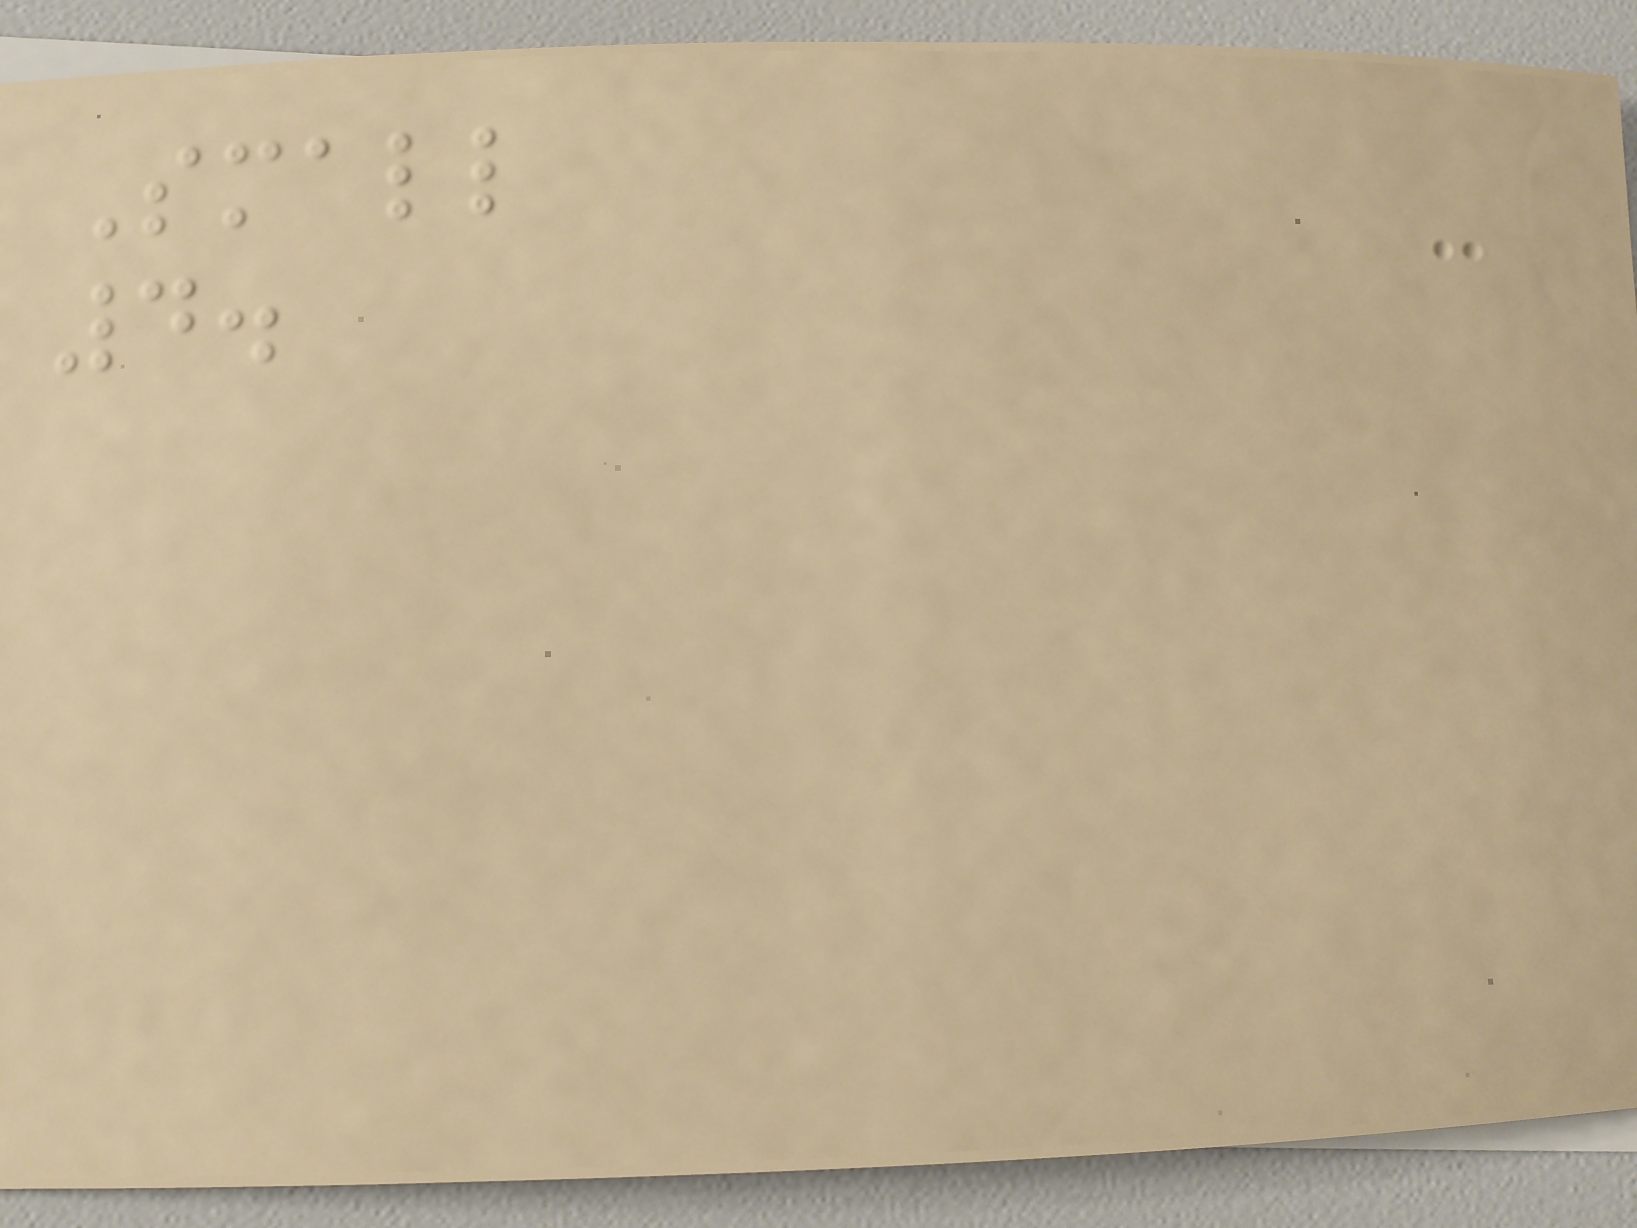Small
4.
